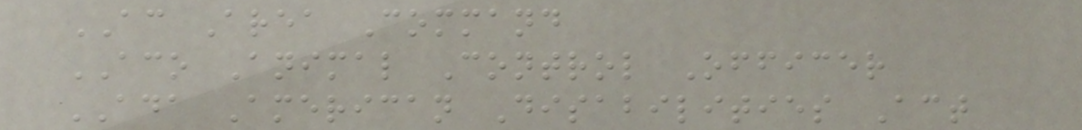AC Area Command
ACO Animal Control Officer
ADA American Disabilities Act
